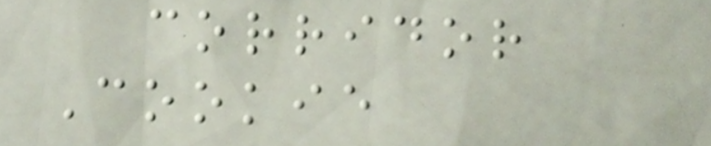corridor
Cookie
